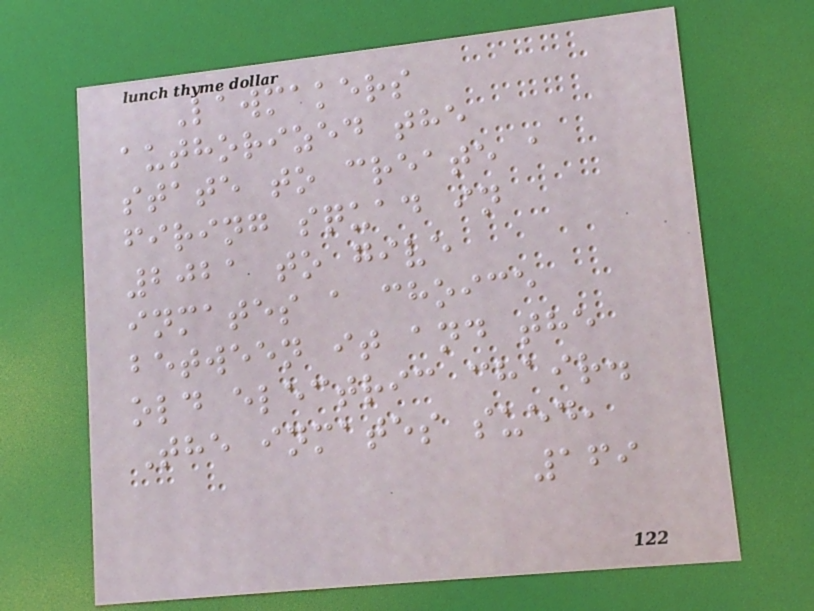Lawmakers
authorized the
state to create a
firing squad in
2021 to give
inmates a choice
between it and the
old electric chair.
The inmates sued,
169
